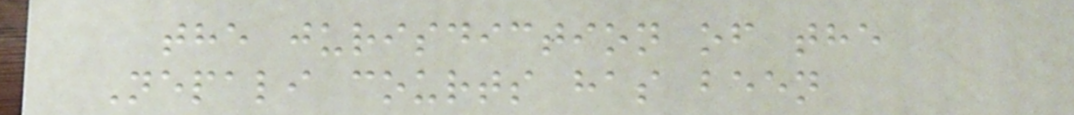the jurisdiction of the
Nepali courts has been
